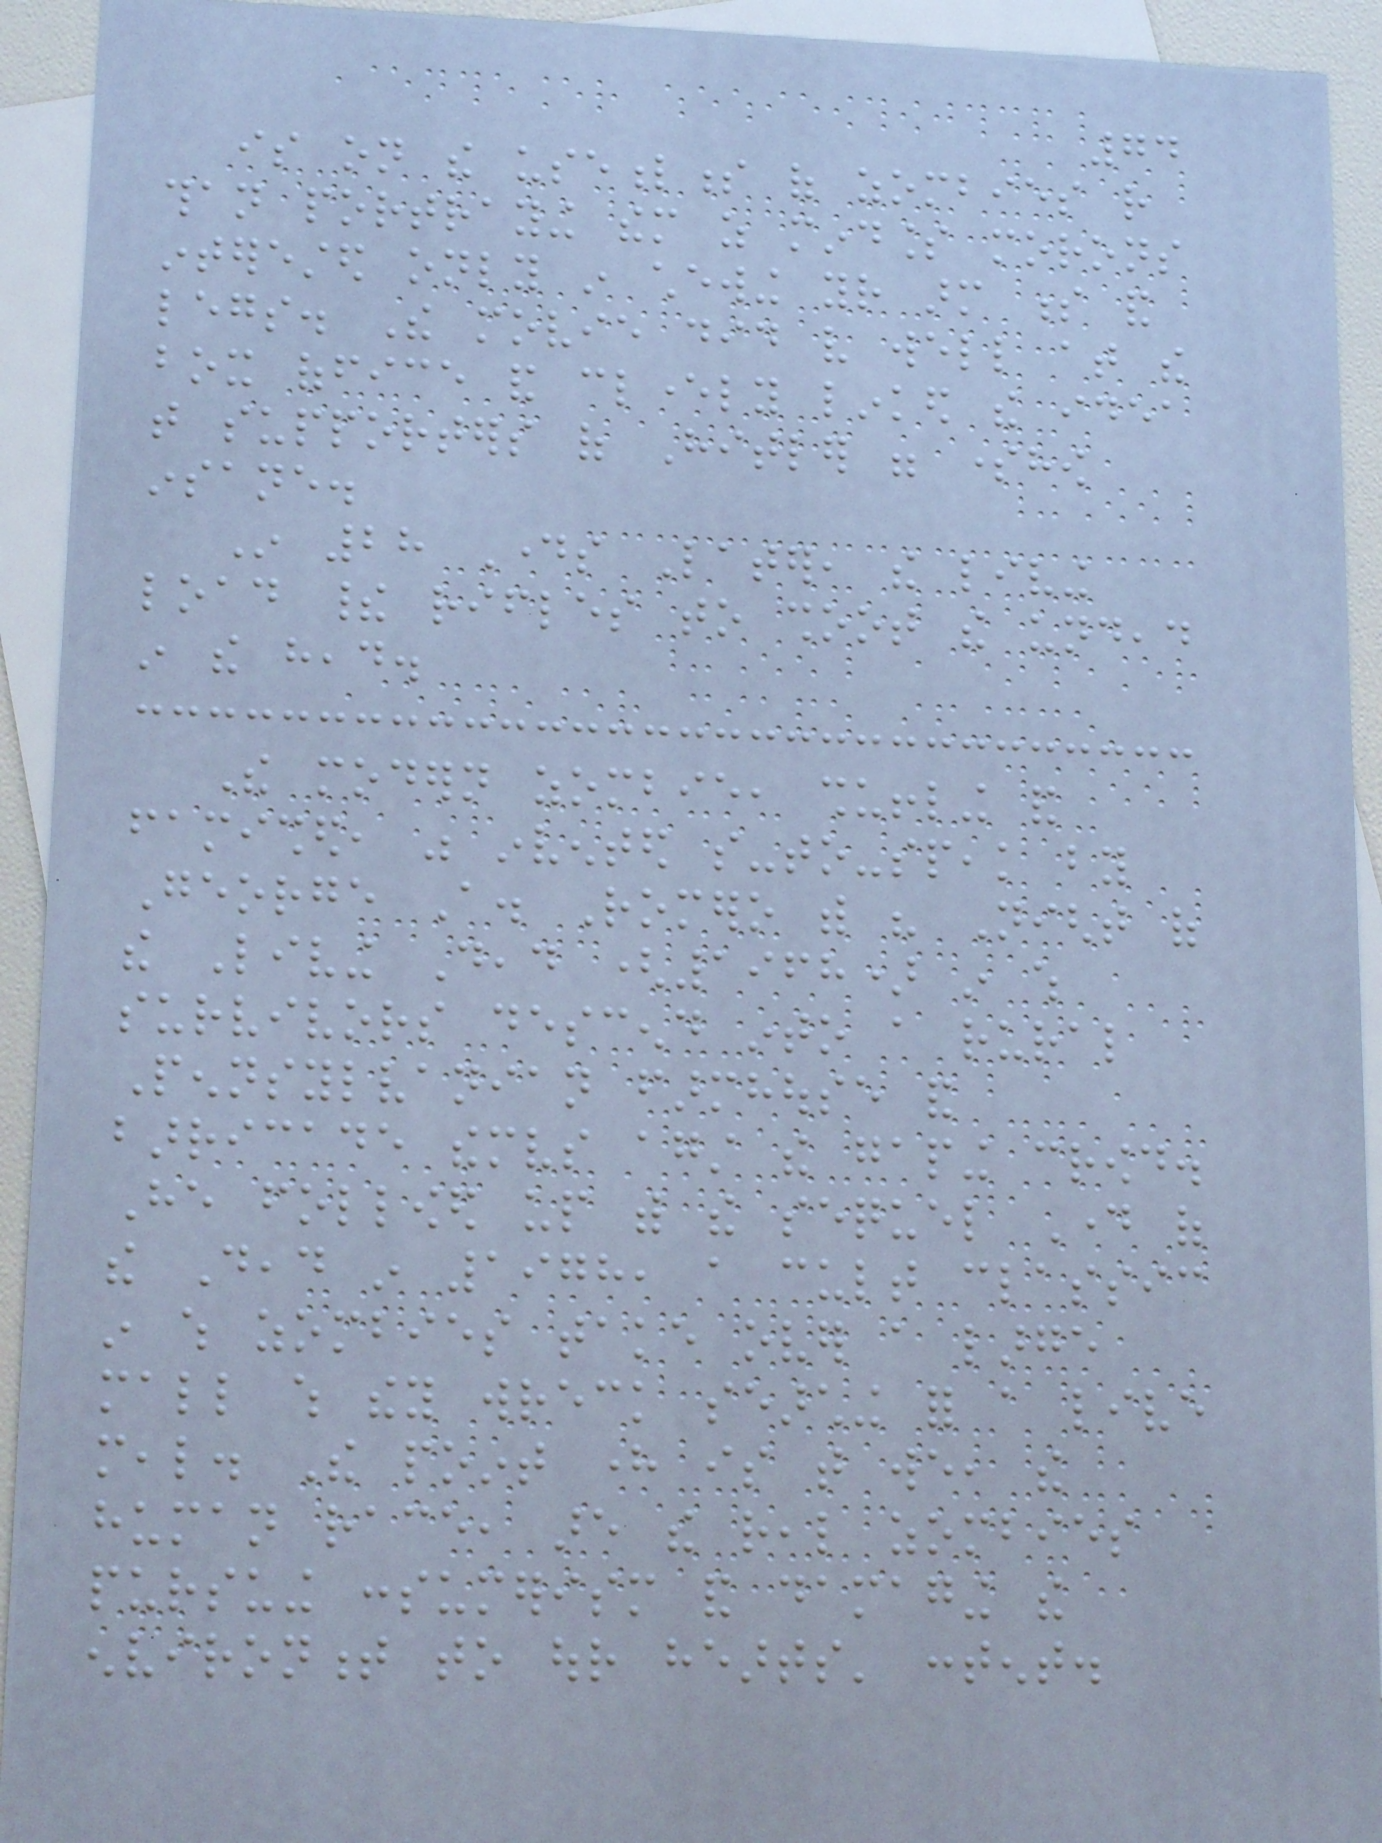74
is on the usefulness of zombies rather
than portraying them as mindless morons
interested only in chewing your arm s and
legs. The movie did very well at the
box office and cleverly linked the idea
that supporters of Hitler were somehow
insane.
In 28 Days Later, the living
load their rifles to shoot the undead
in the head.
The modern zombie, shuffling and
famished, was invented so-to-speak by
George A. Romero with his Night of
the Living Dead (1968) in which
survivors descend into a rural
Pennsylvanian farmhouse and
barricade themselves against the gaping crowd.
He followed up with the sequel Day of
the Dead in 1978, a cult classic
in which zombies take over a large
mall which they wreck searching for a live
meal. The point here is that we, the
human race, are the real zombies
pursuing consumerism and damaging the
environment to our hearts' content.
